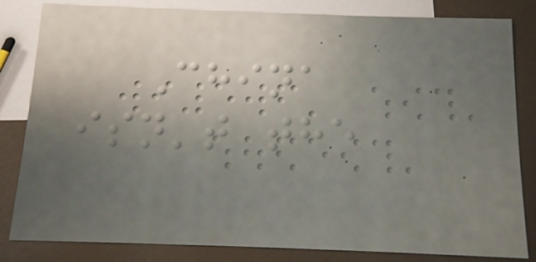China
isn't the
